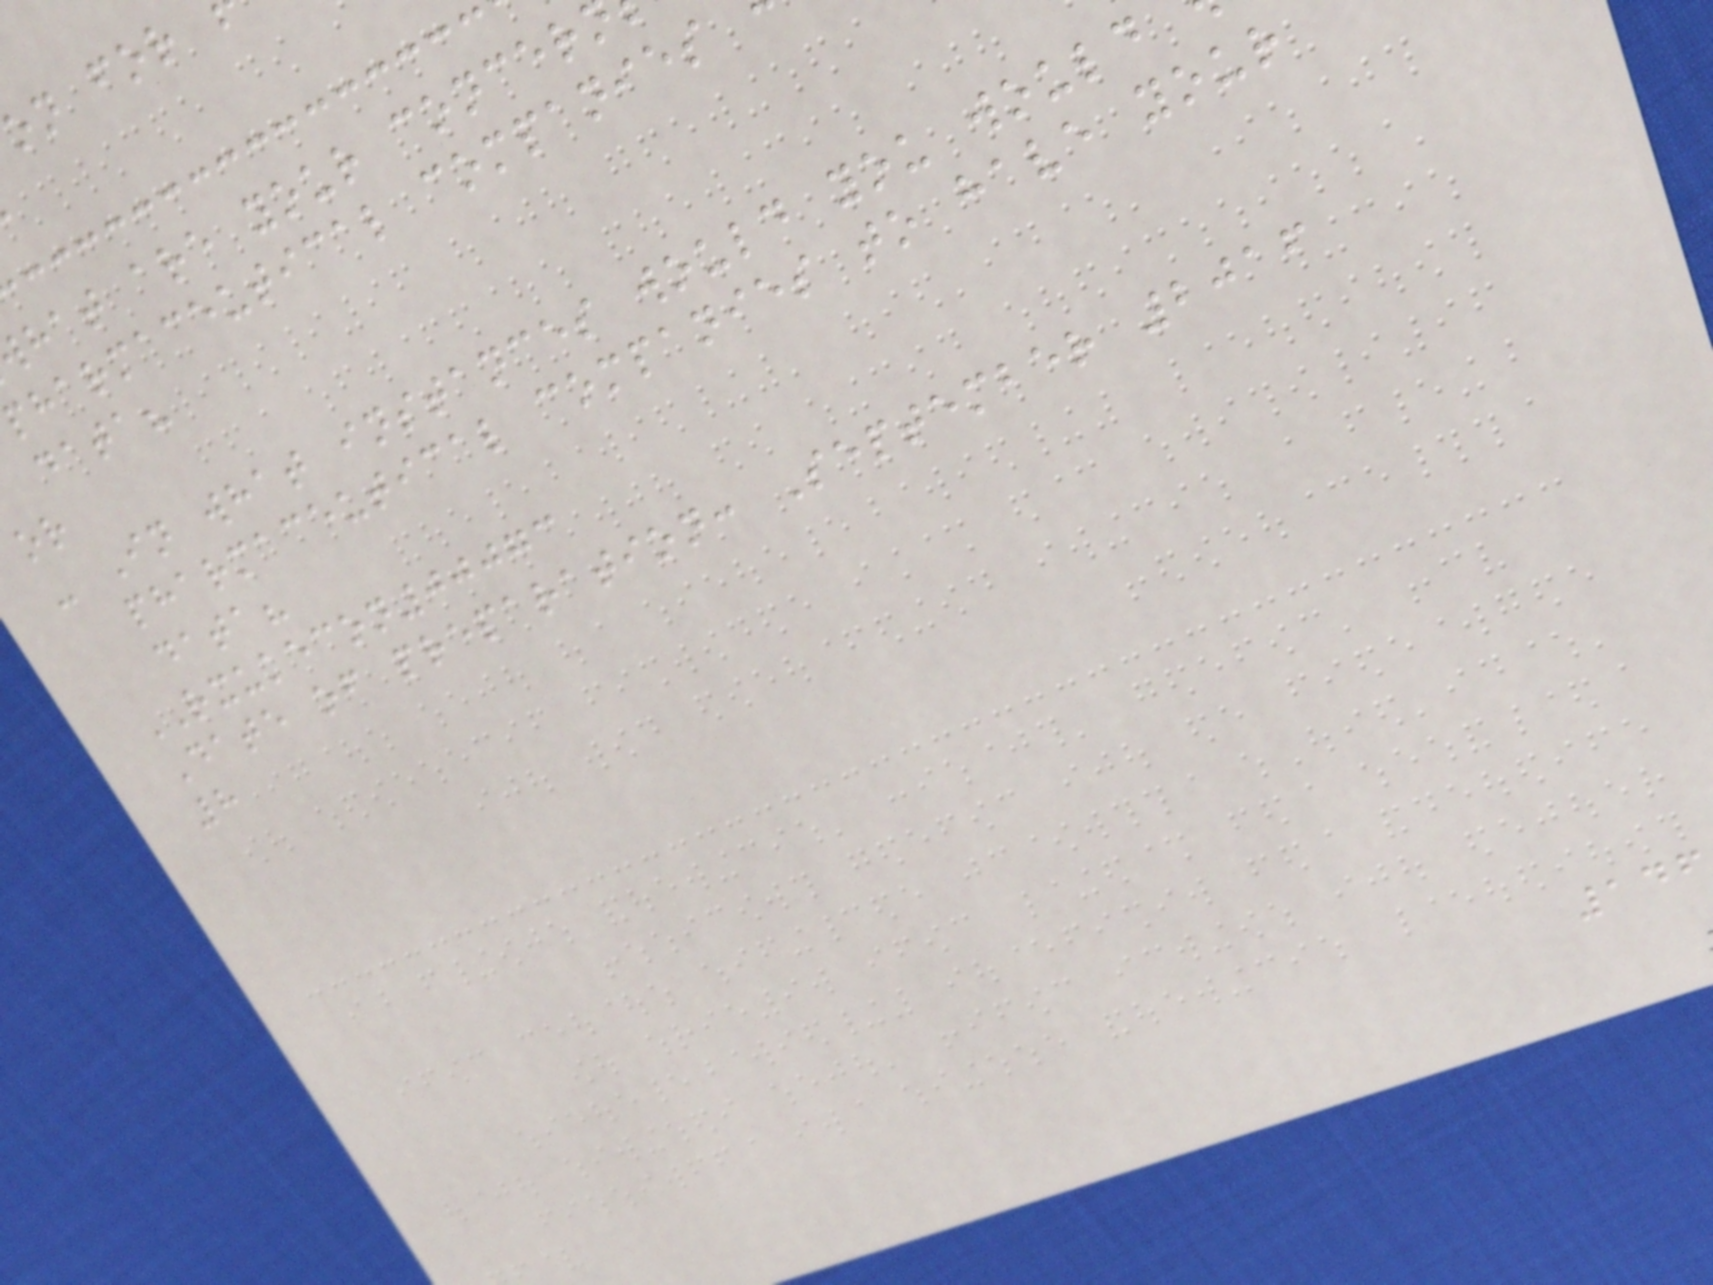hat are your concer
pharmaceutical companies
data?
or
- In what instances would you would
pharmaceutical companies to have your
data?
RXUKECON00073
Date of preparation: September 2016
8
146
